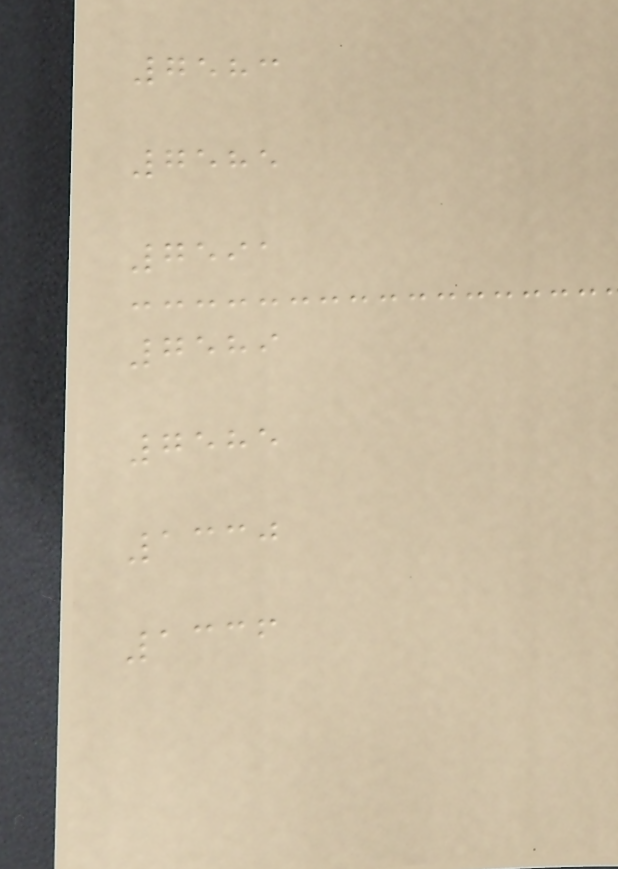7583
7585
7591
7589
7585
1330
1336
